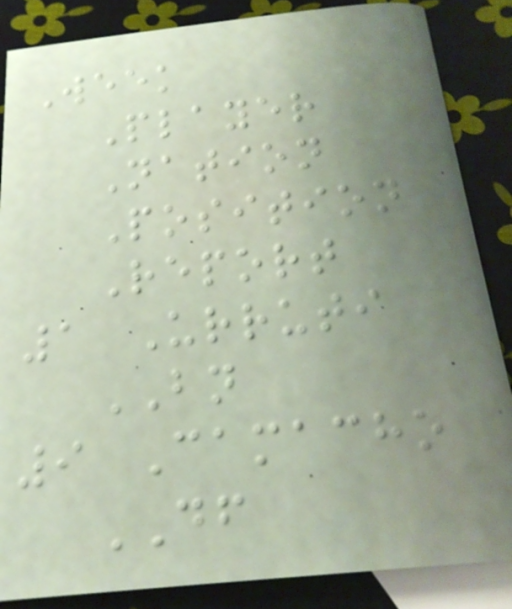Week
Player
Nation
Position
Report
1 Urruti
BN
9 Camacho
DF
